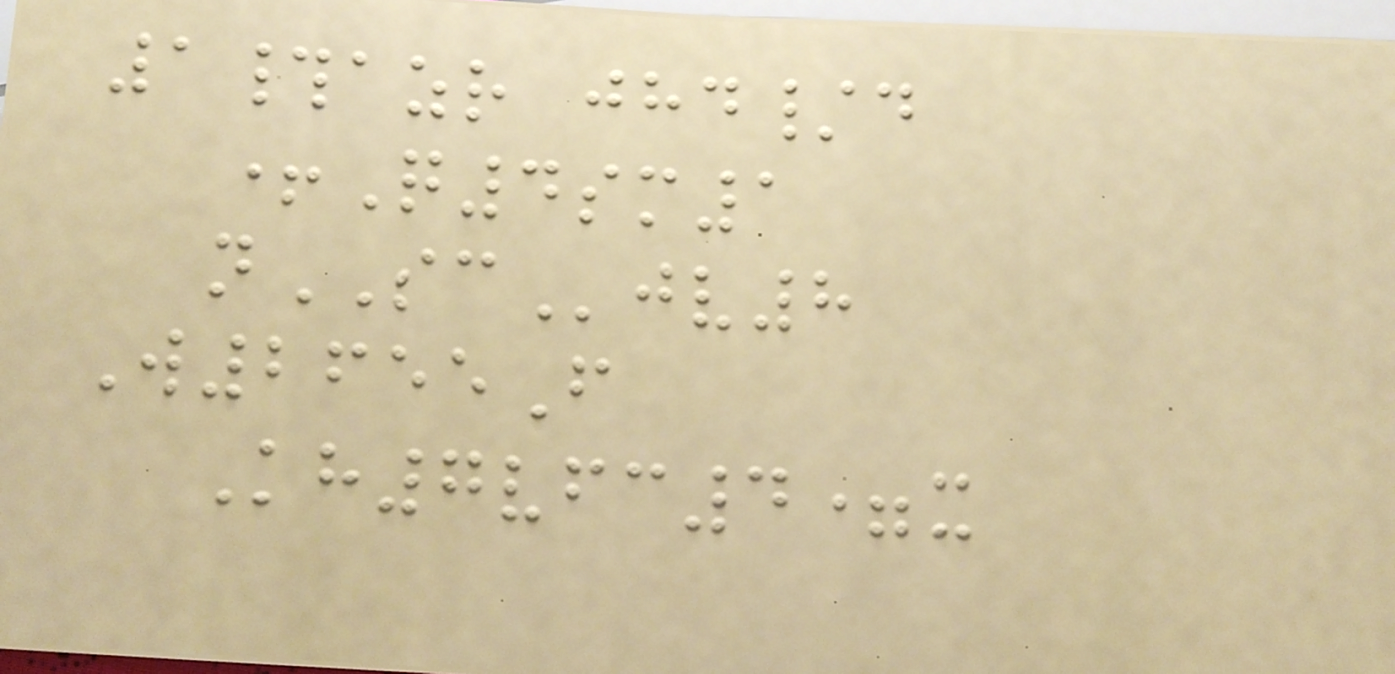1#azr jhd/d
+Q4sm1
nSCjv8
W2655F
Kh7vfc4=x
